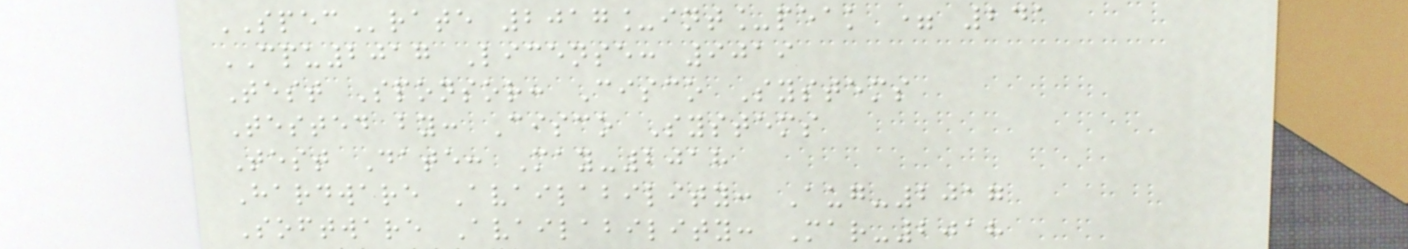SPECrate 2017_int_peak = 241
CPU2017 License: 9019
Test Sponsor: Cisco Systems
Tested by: Cisco Systems
Test Date: May-2018
Hardware Availability: Aug-2017
Software Availability: Mar-2018
